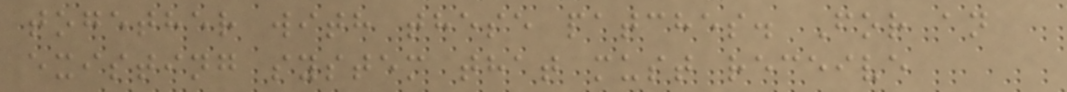together with these patches. For an
existing system that must receive
